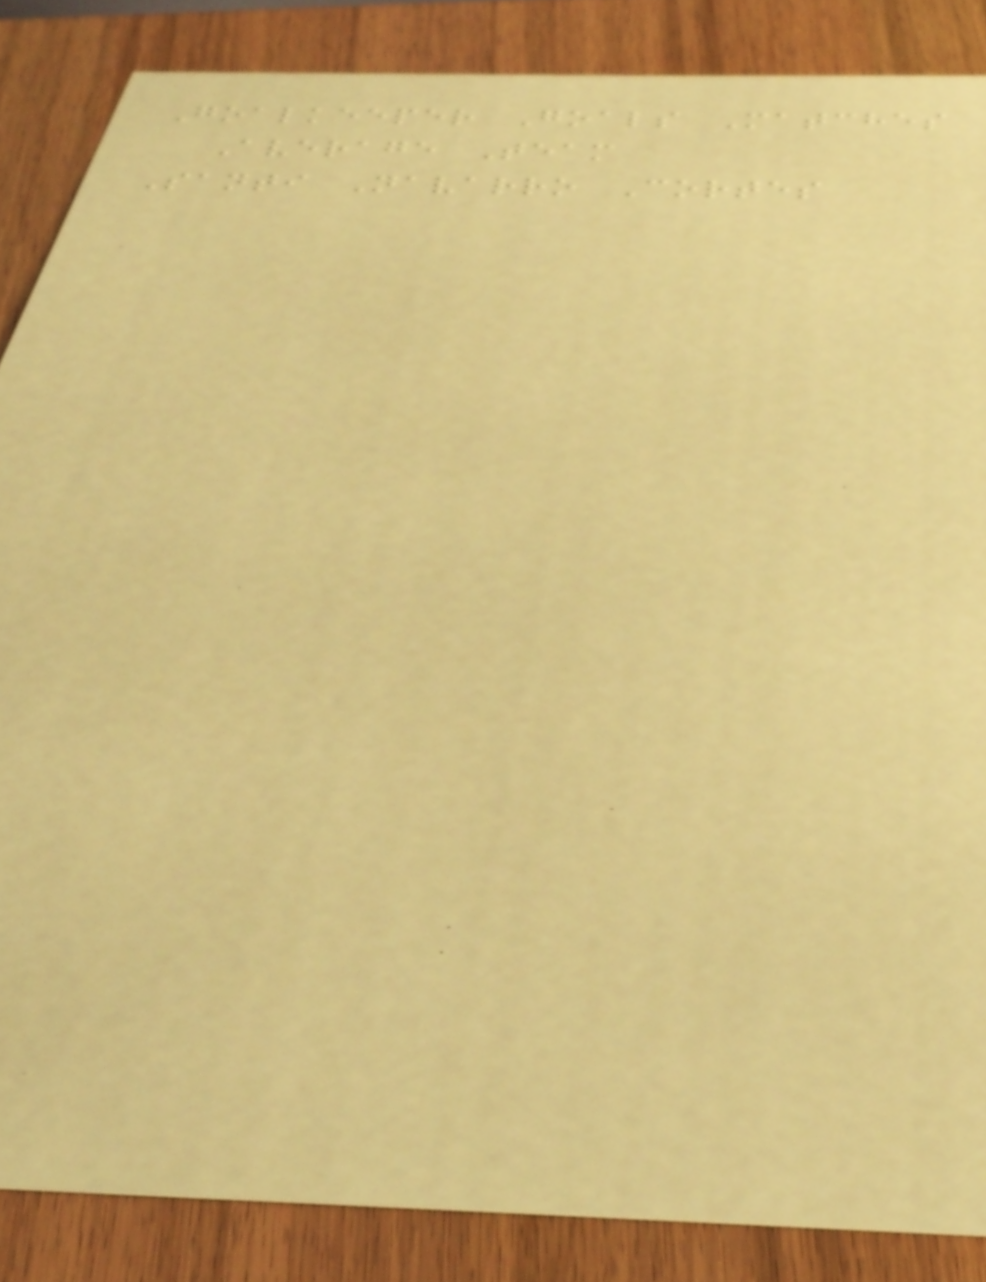Goalkeeper Goals Matches
Average Team
Santi Navarro Cortes
